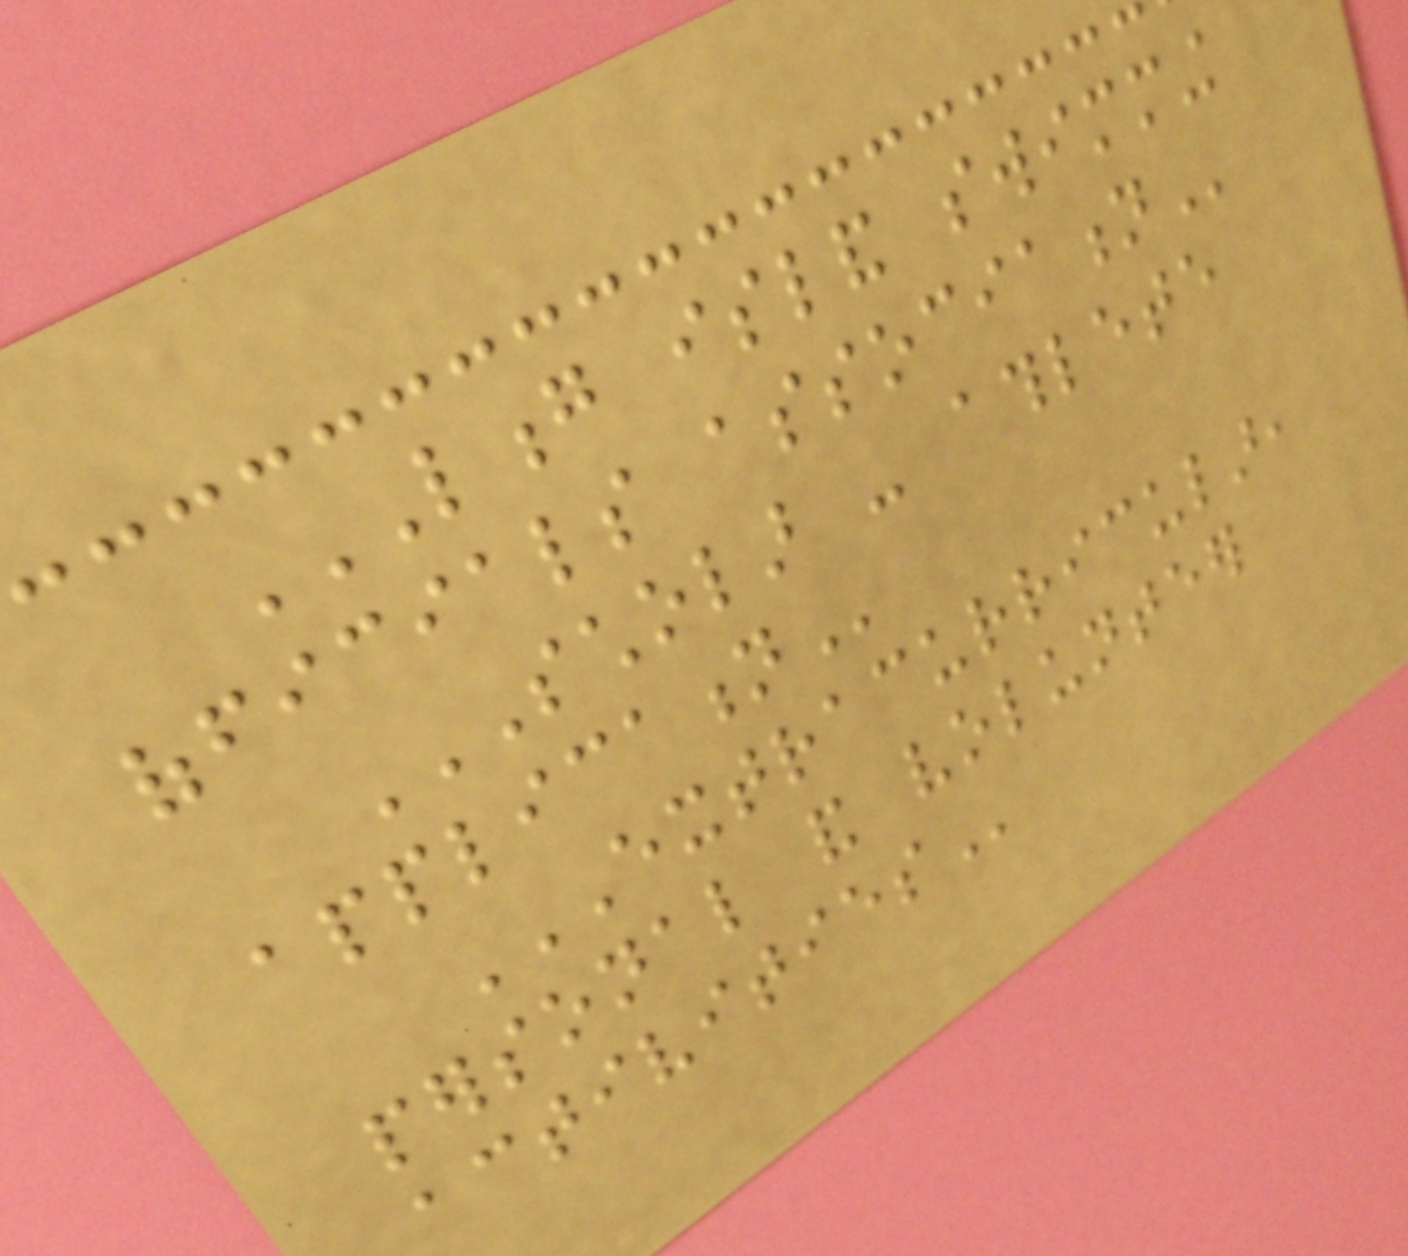LONG ISLAND SWIMMING
OFFICIALS ASSOCIATION
SCHOLAR - ATHLETE
APPLICATION
EXTRACURRICULAR,
PERSONAL AND VOLUNTEER
ACTIVITIES
